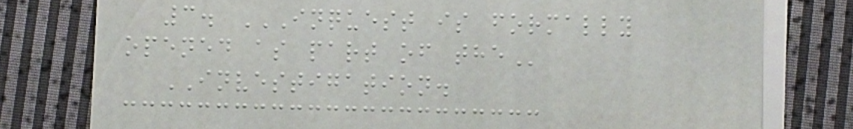3. INQUEST IS FORMALLY
OPENED AS PART OF THE
INVESTIGATION.
